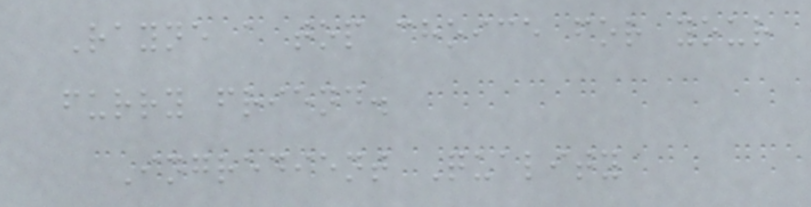Rayne a top choice for your
furry friend.
Ingredient Quality
